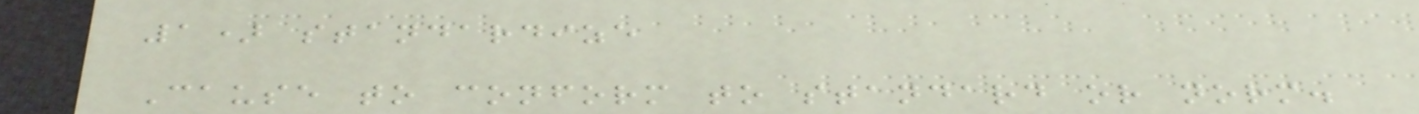1) standardize
Cause to conform to standard or norm.
